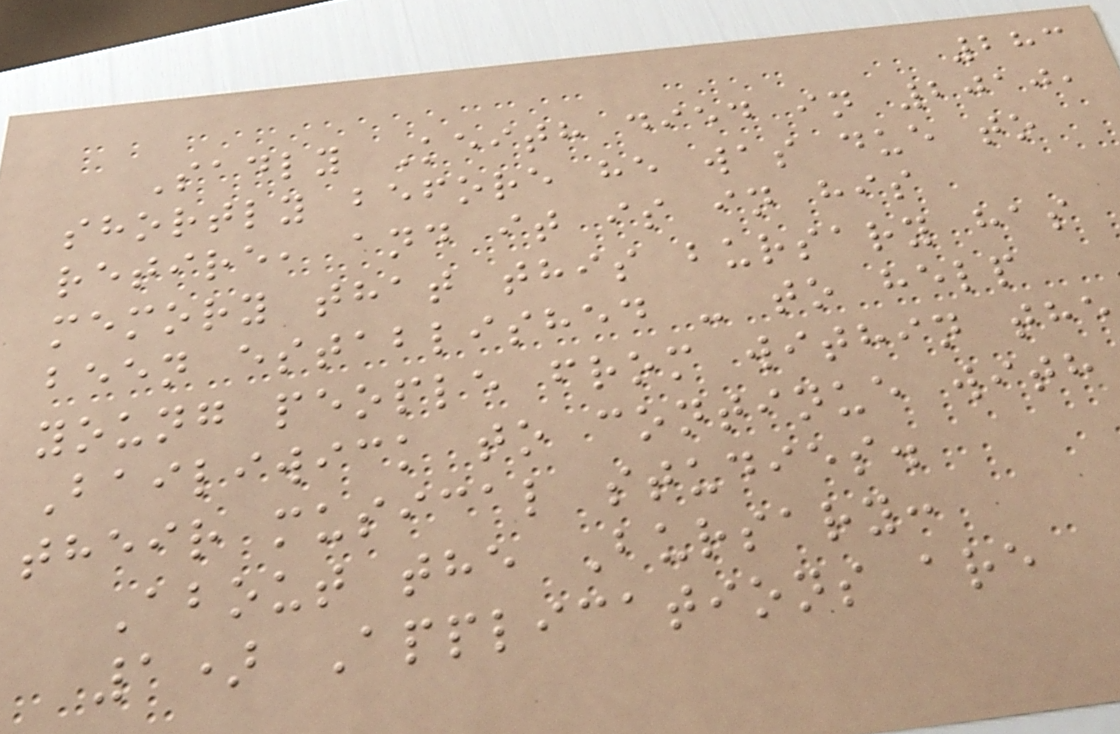283
Sadly Keith died in 2010,
shortly before he was due to
retire, and it is in his
memory that this bursary has
been established - to help
young people from within the
Bailiwick to continue with
their musical studies.
About the Bursary:
1) Applications are
